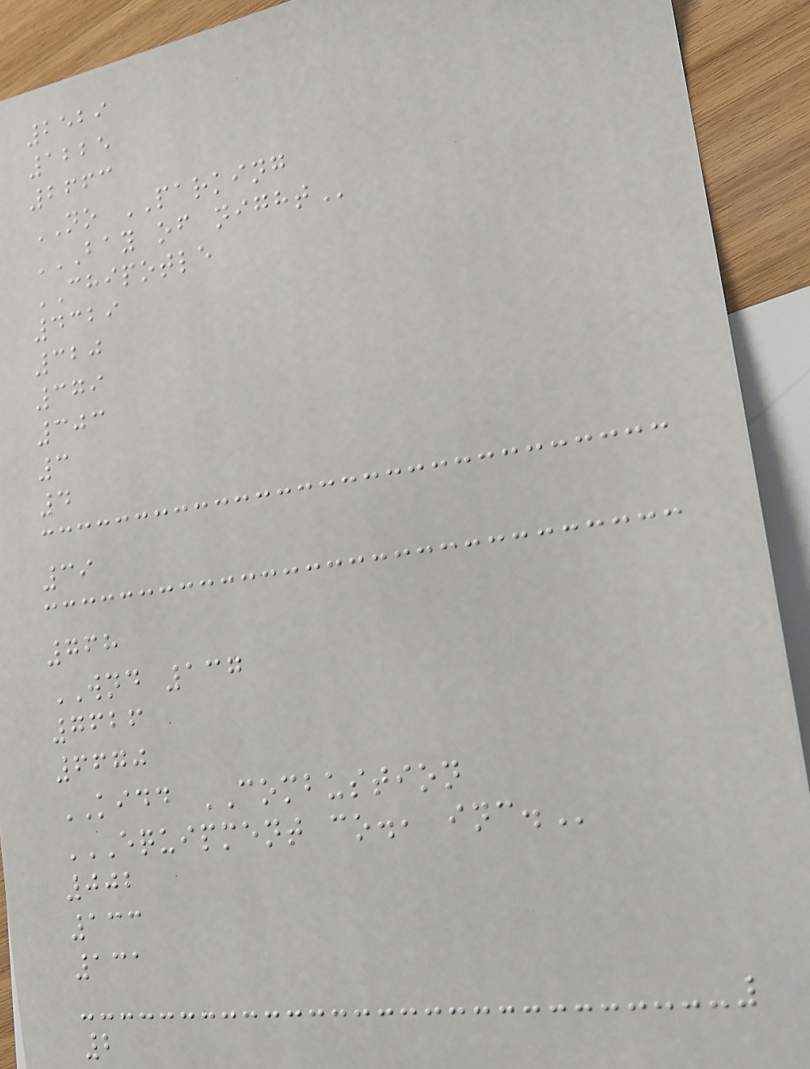2529
1225
2663
NO PARKING
BAY OF NIGHT
CHIPOTLE
4329
320
379
303
3
4
39
768
WND 137
7626
6670
KIDD COMBUSTION
EQUIPMENT CO., INC.
002
133
131
2
